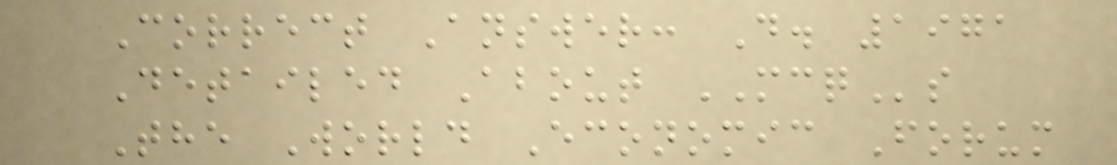Correct Answer: D. 1971
Detailed About MCQs
The World Economic Forum
